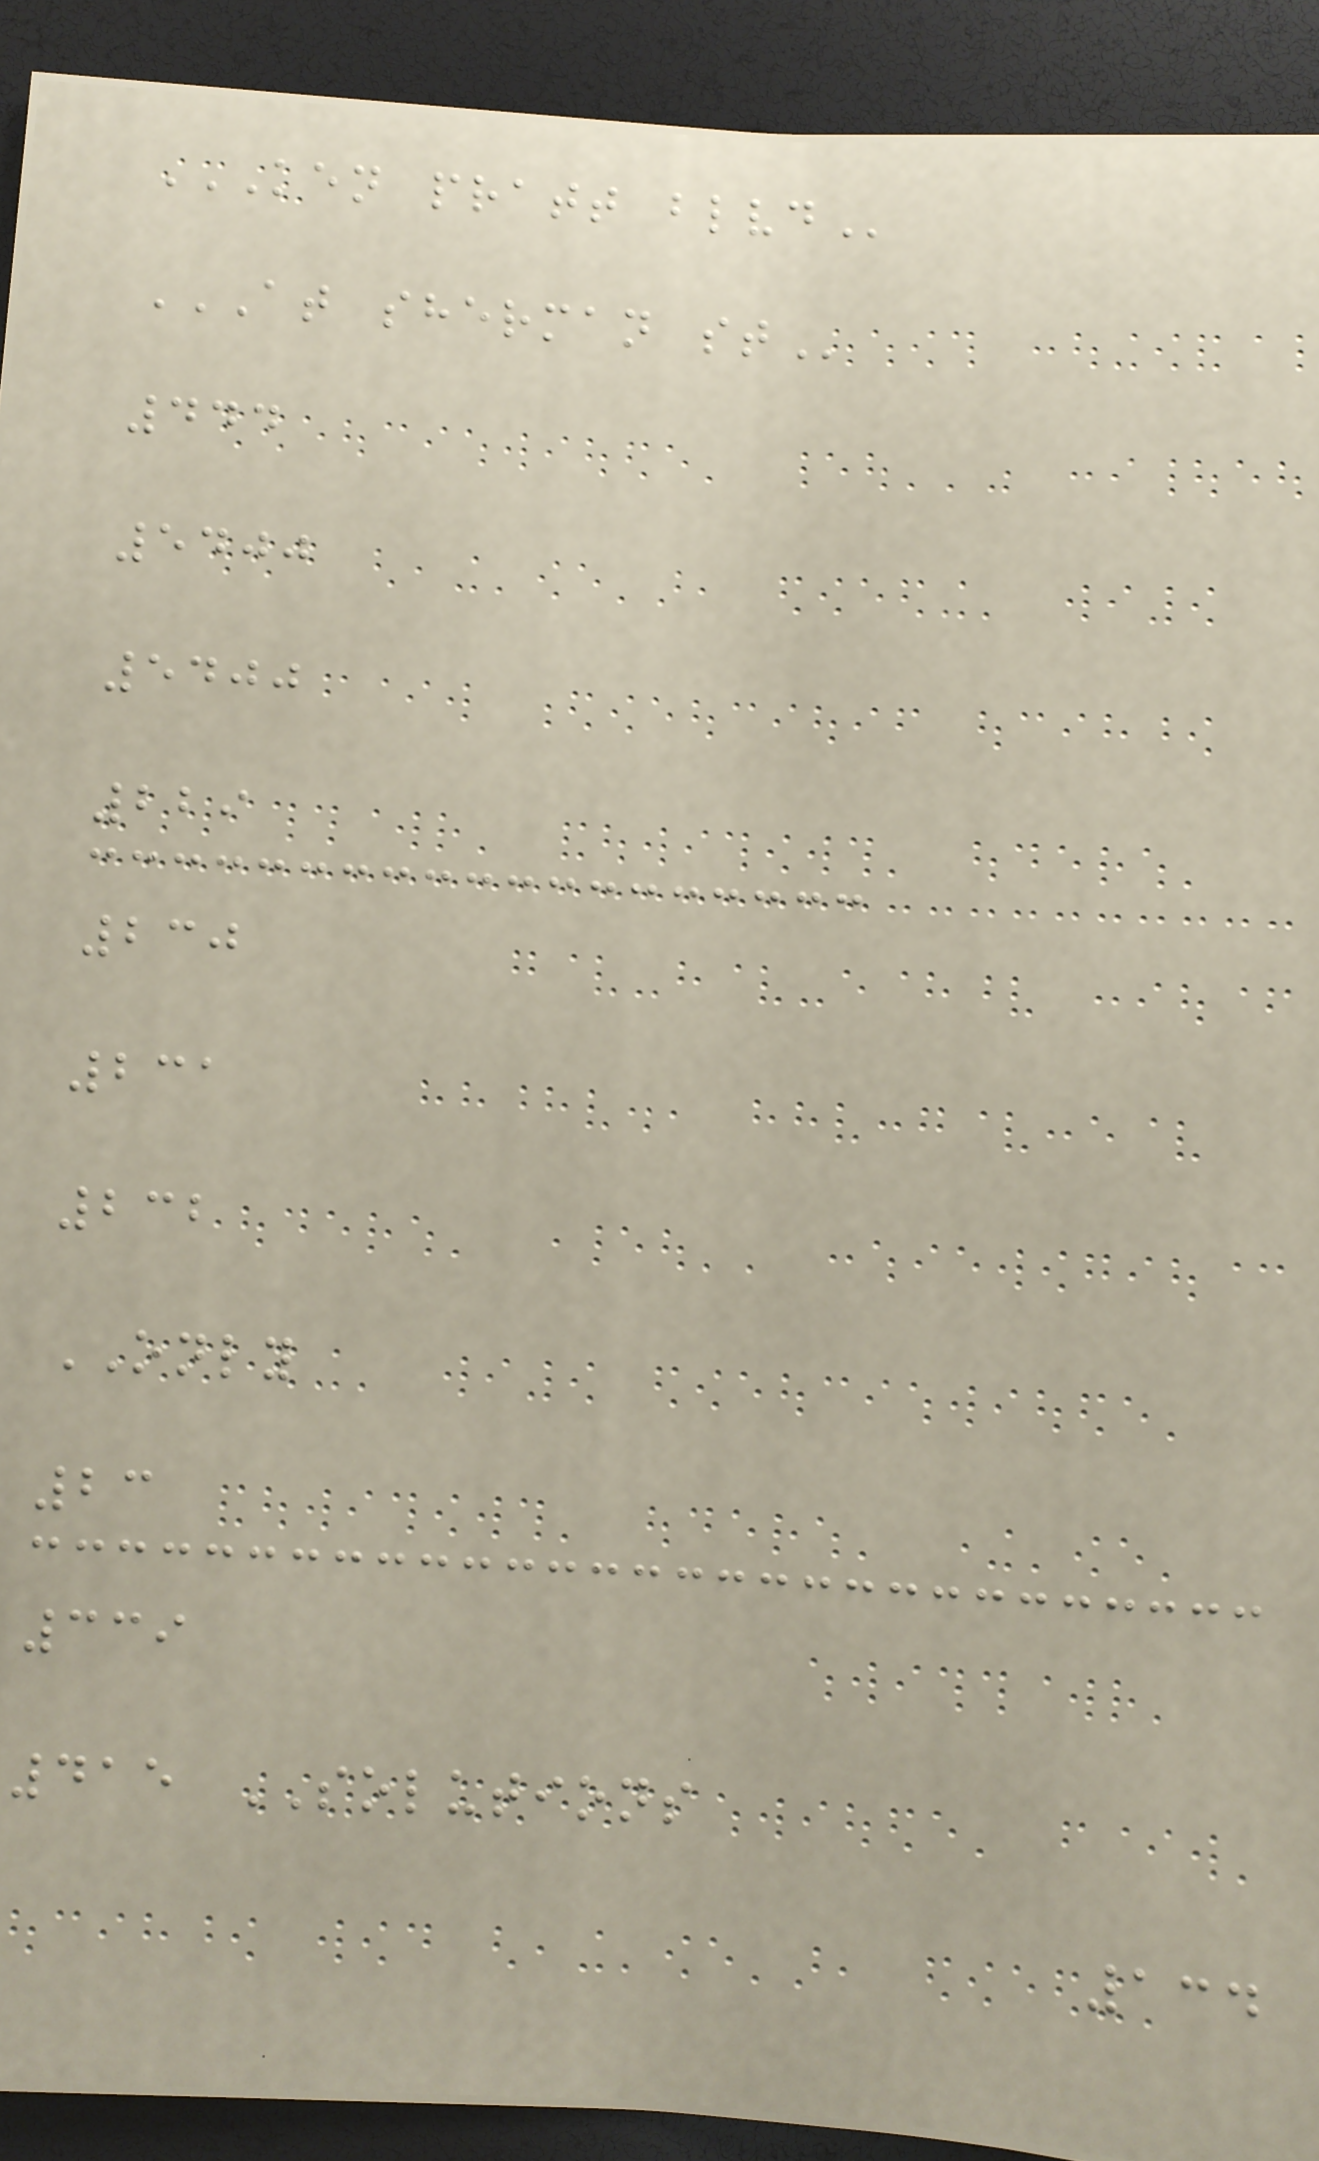KEN PRATT BLVD
AT SHERMAN ST
444
5400
5400
229
230
231
232
ONLY
23
339
415 SOLUTIONS
134
